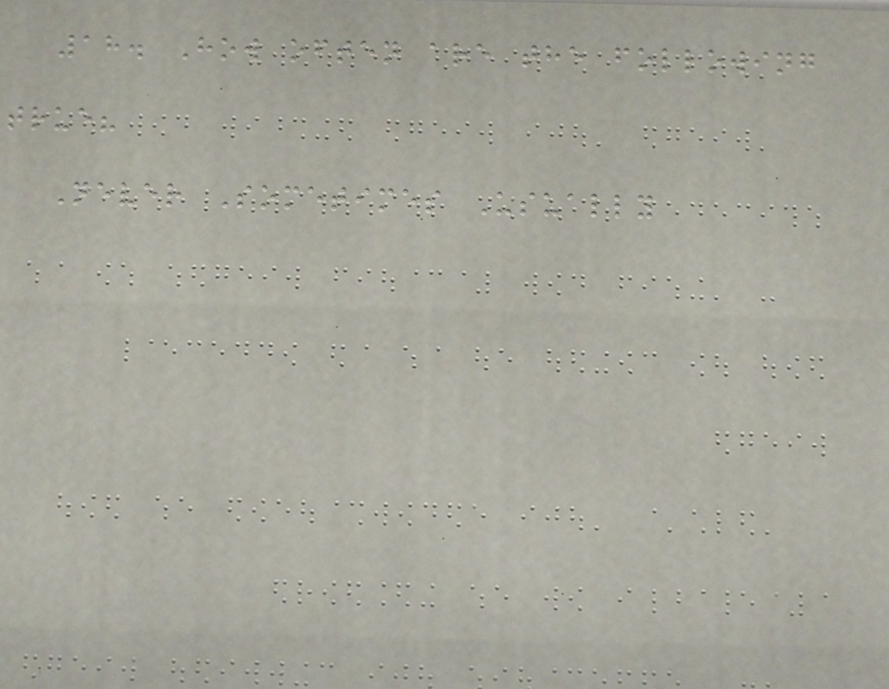18. How often are the following
true?
Never Sometimes Usually
